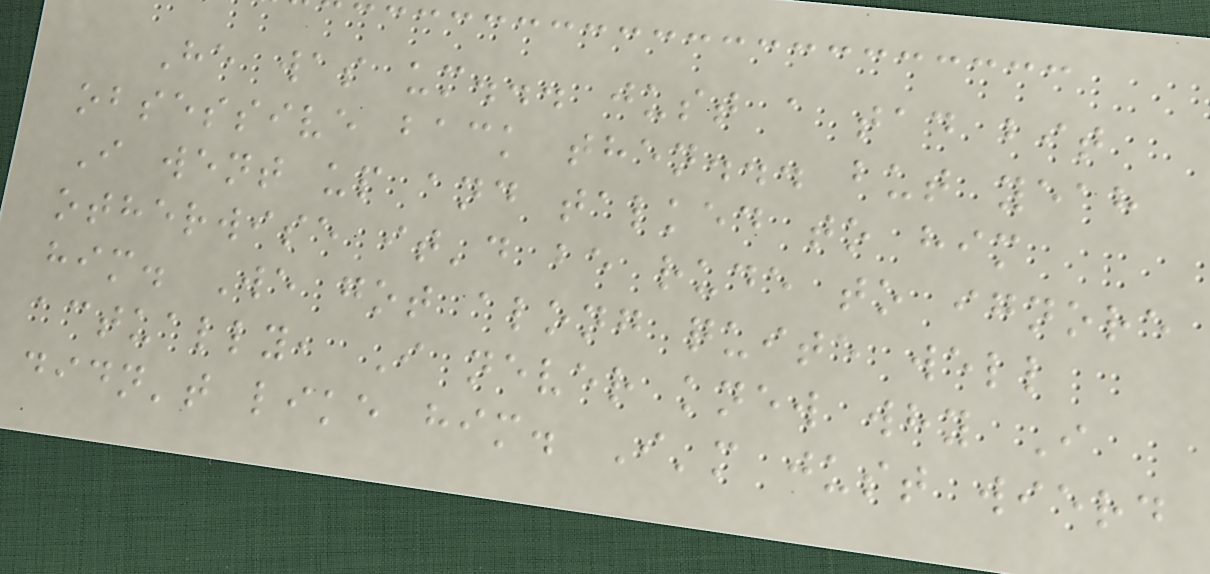He was um... just a tad bit
obsessive back then... but yeah
I went up and talked to him
otherwise it'd be rude to ignore
him. We got along quite well
actually, I never knew why I
didn't like him. I'm just wierd
